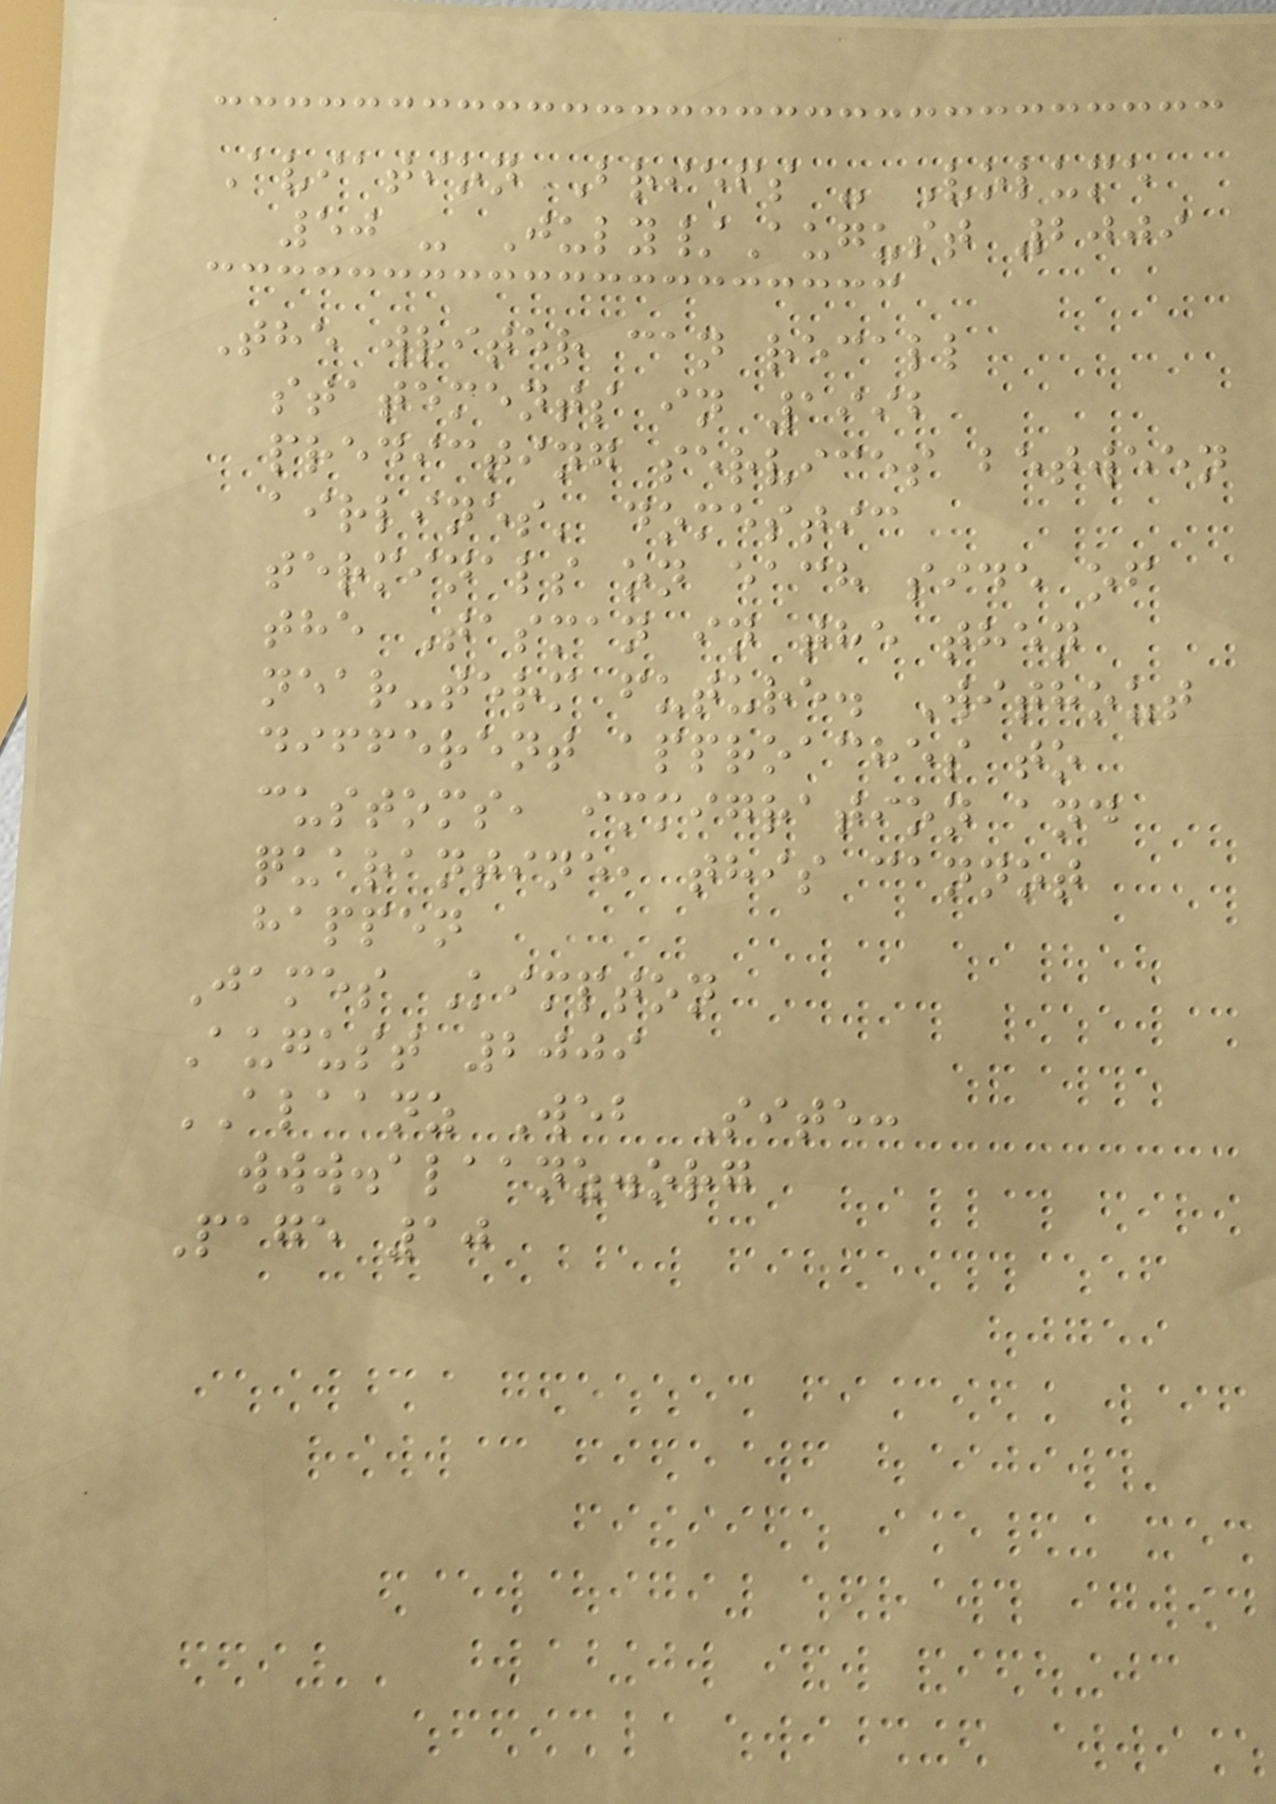Aviation Briefs - Volume
50 - July/August 2009
The writer can recall
statements in 1992
predicting services between
airlines' domestic
terminals on each side of
the Tasman in the then
near-term future. Without
different approaches to
customs, immigration and
quarantine, this cannot
happen
James Kimpton
August 2009
ALAANZ Web Site:
www.alaanz.org
Page 10
